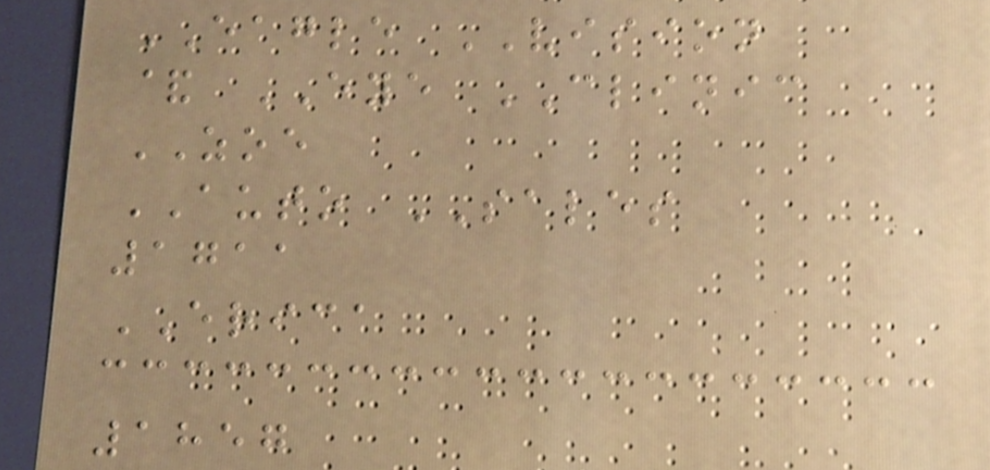EAGLE VISION
& EYE CLINIC
ZOE
AUTO SALES
1711
ERICA
1857
